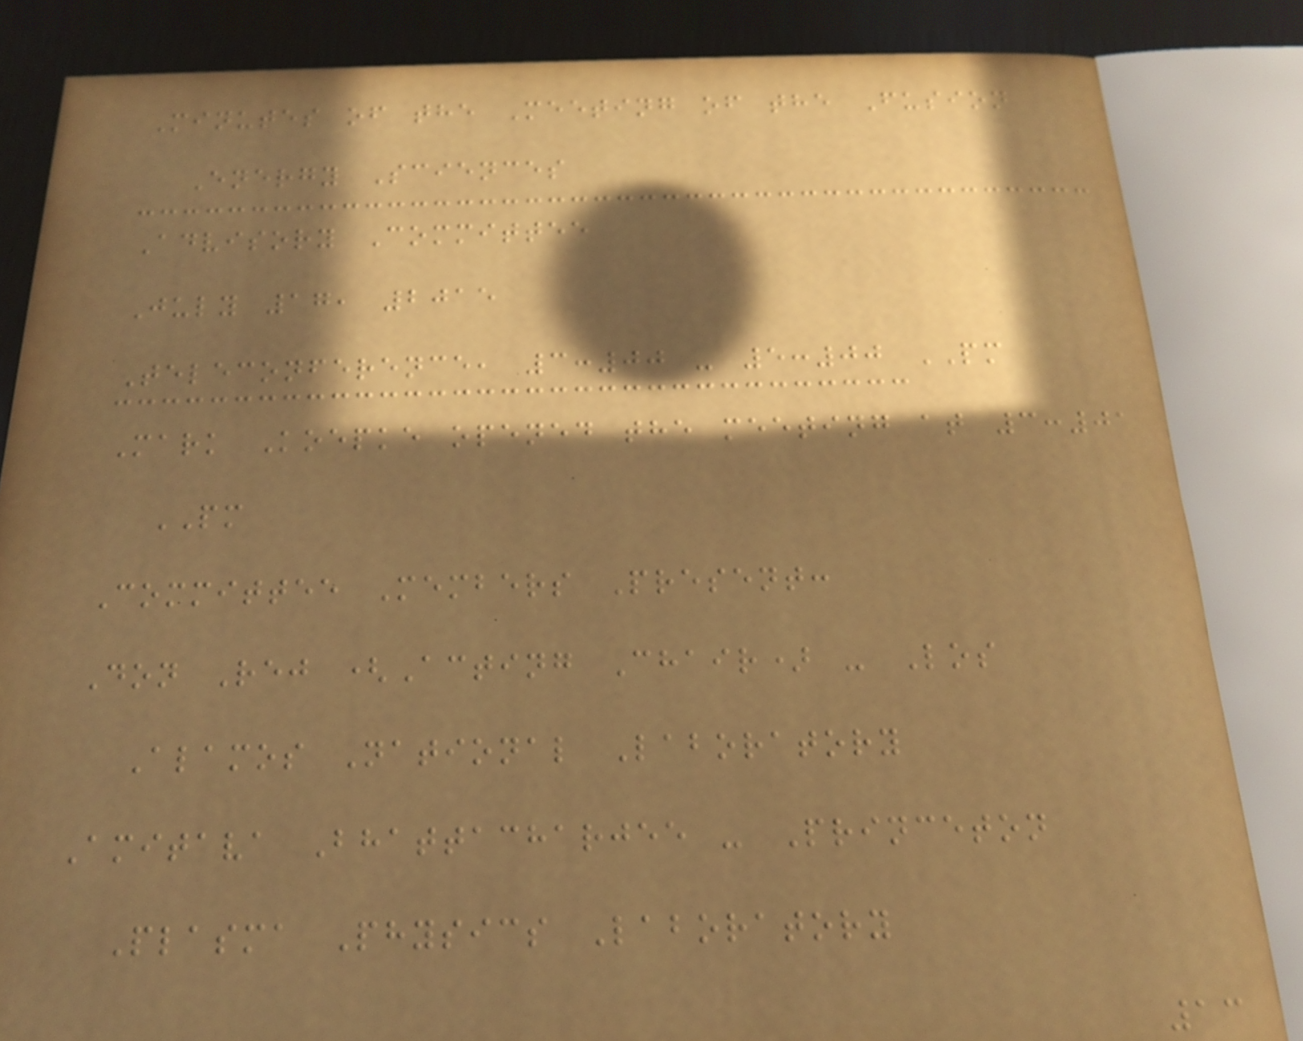Minutes of the Meeting of the Fusion
Energy Sciences
Advisory Committee
July 17, 2015
Teleconference, 3:00 - 5:00 PM
Mark Koepke opened the meeting at 3:01
PM
Committee Members Present:
Don Rej (Acting Chair) - Los
Alamos National Laboratory
Amitava Bhattacharjee - Princeton
Plasma Physics Laboratory
13
